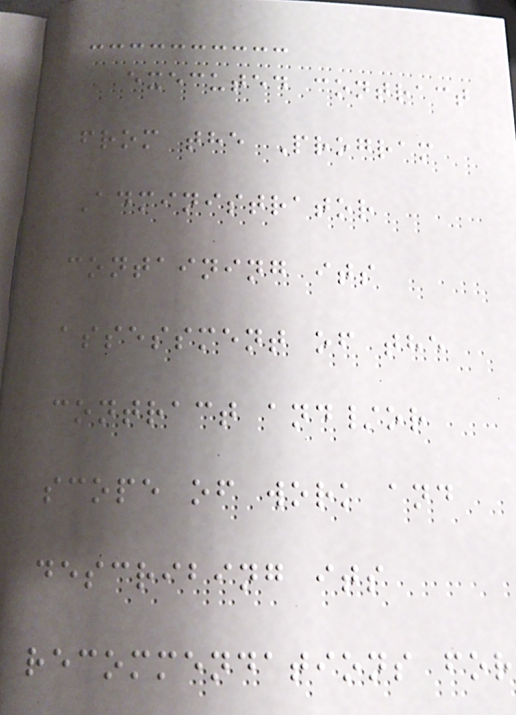executed contract
from the Program
Administrator
containing its
assessment of the
contract and/or
scope of work and
describing its
recommendations for
